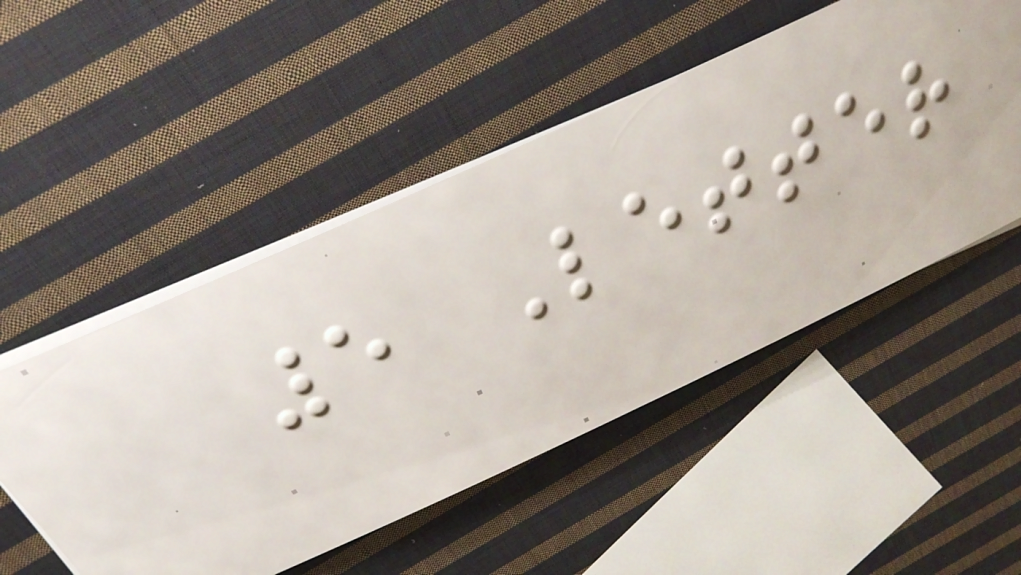5 Letter
